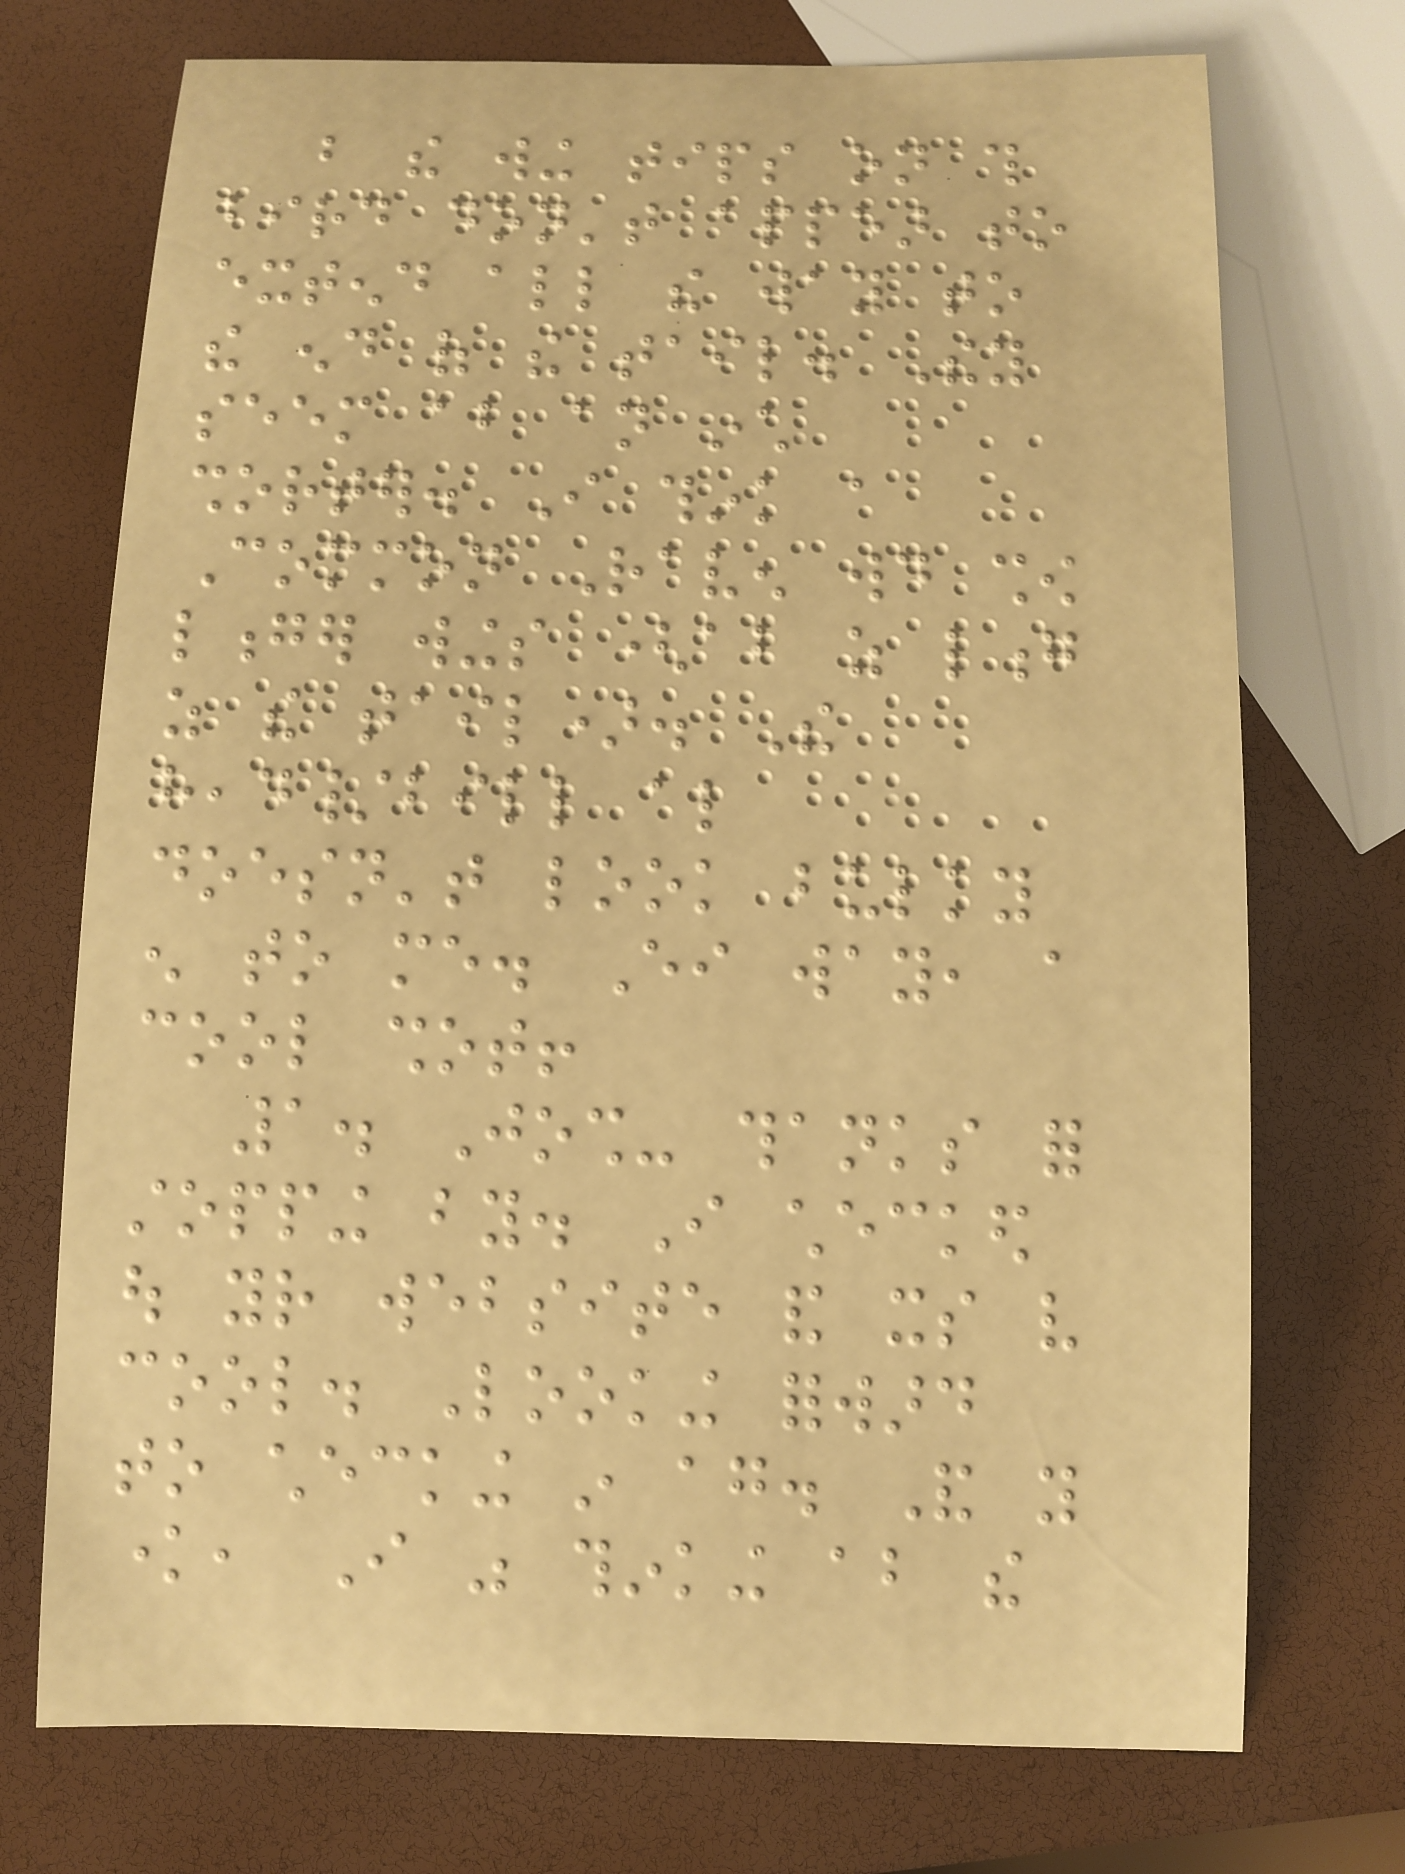but the wing tips on this
bird don't appear to
extend all the way to
the end of the tail. They
seem about an inch
shorter. I think a
Common Raven would show
longer wings (about as long
as the tail). The
head/bill also
doesn't look bulky
enough to me. Either way, a
cool shot!
1. Josh- thanks for
stopping by. I checked
out your website and its very
cool. Looking forward
to checking in again. And you
know, I was thinking about the
